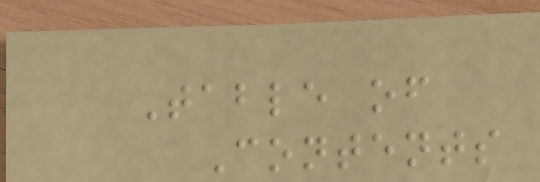Table of
Contents
